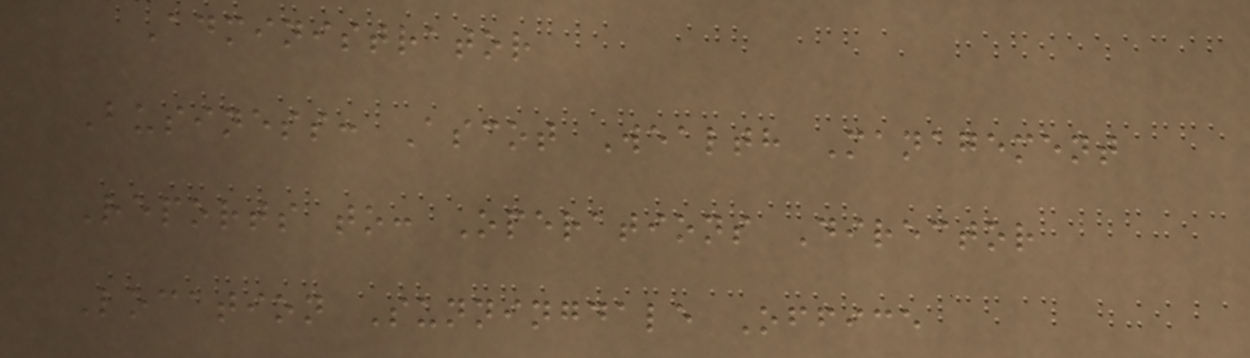Administrator
Business: Ascot Wealth Management
Reports to: Operations Director
Location Sunningdale Office
